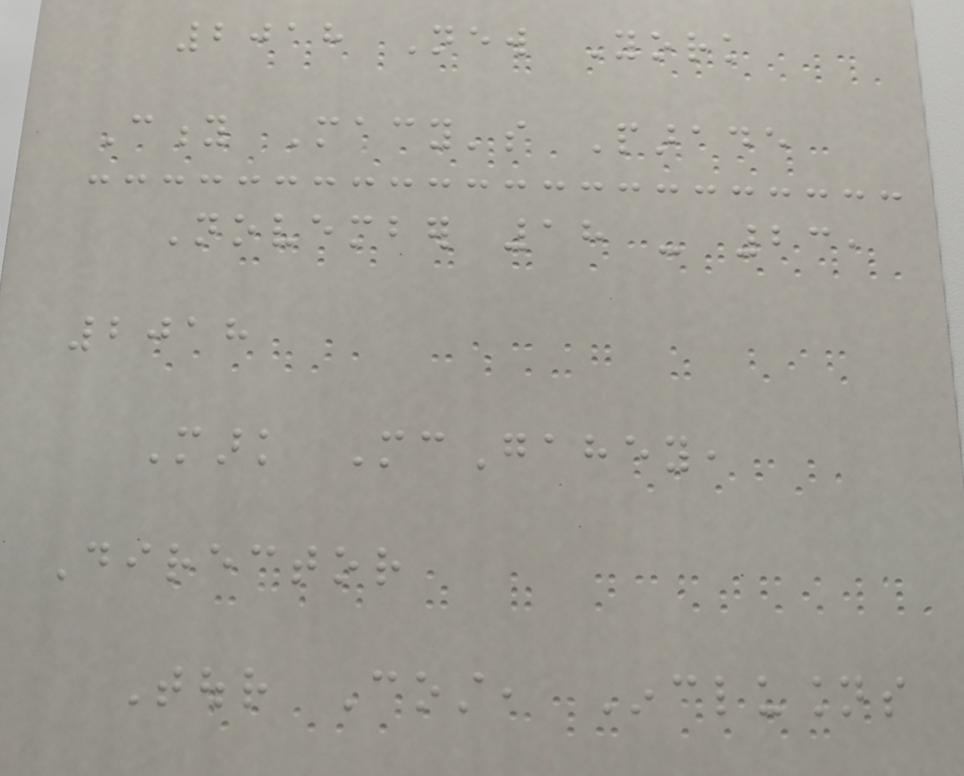2018 New York
City Macy's Parade
November 18 - 23,
2018
Mark McGahey,
Director
Tour Cost, Inclusions
